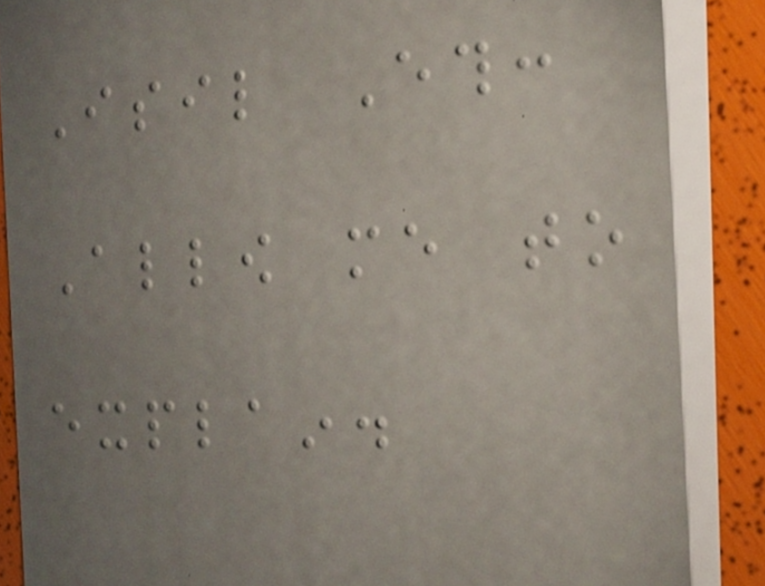Isil Eth:
Allow me to
explain.
